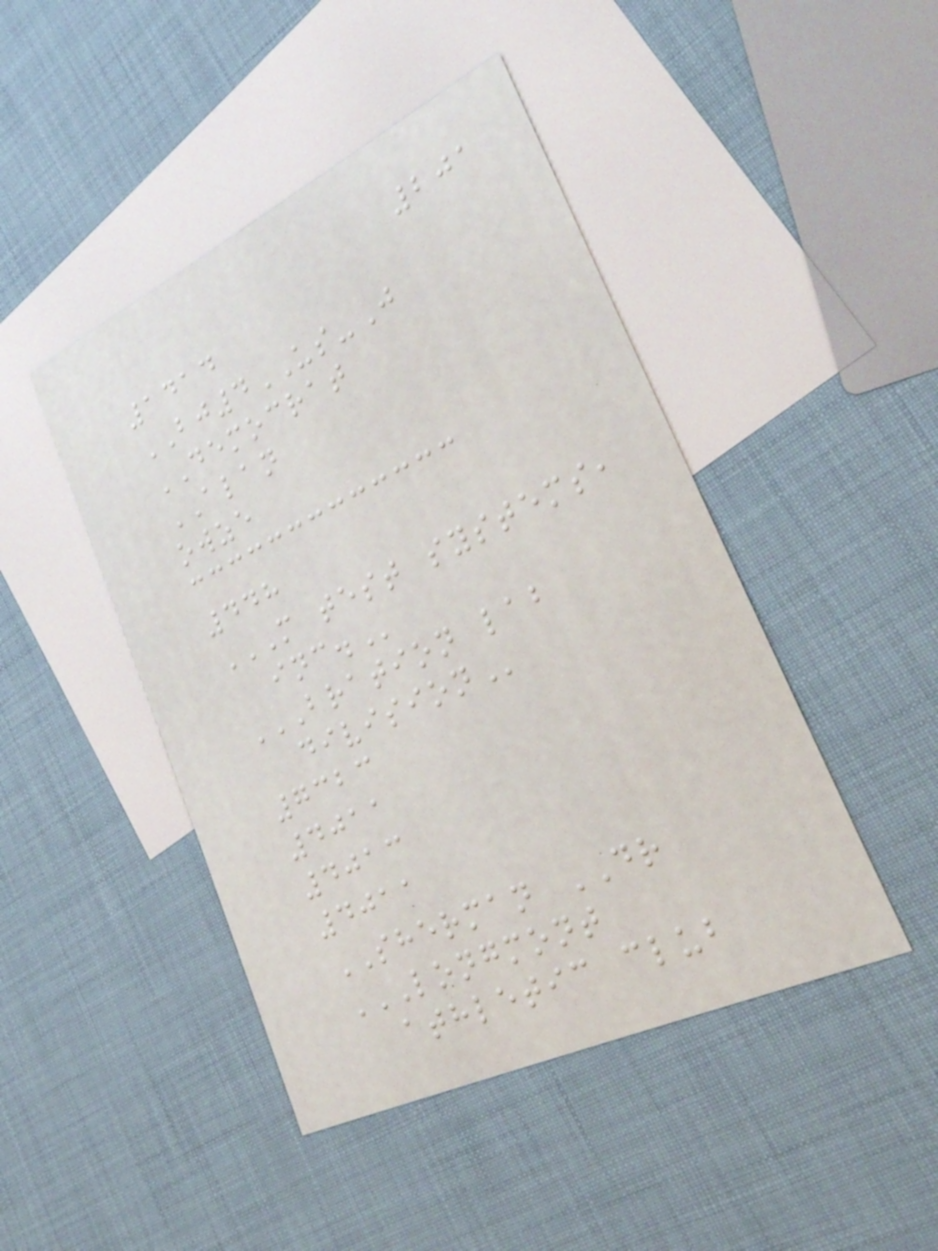201
1414
BJ4US-J
DEMOCRAT
ALAN
owze
448
M TEST SYSTEMS,
INC.
BRATION LAB
DIVISION
7323
4011
4013
4011
SHERMAN DR
LONGMONT
ATHLETIC CLUB
